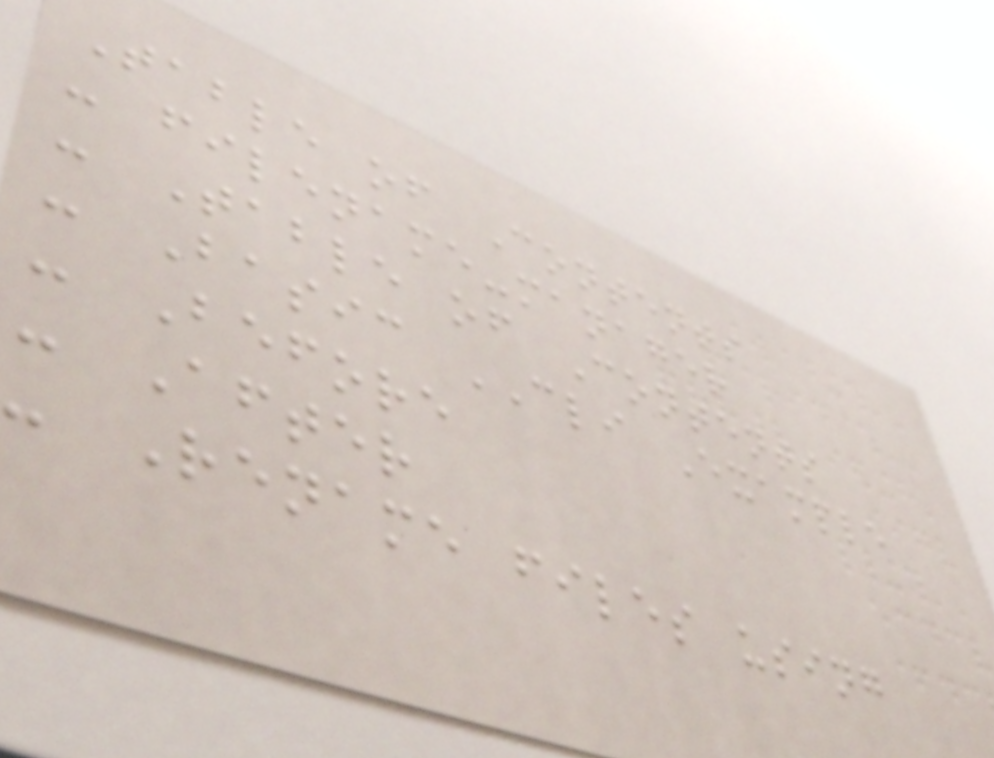Table of Contents
- filename-manager
- Table of Contents
- Basic CLI Example
- Before
- After
- Rename files using
